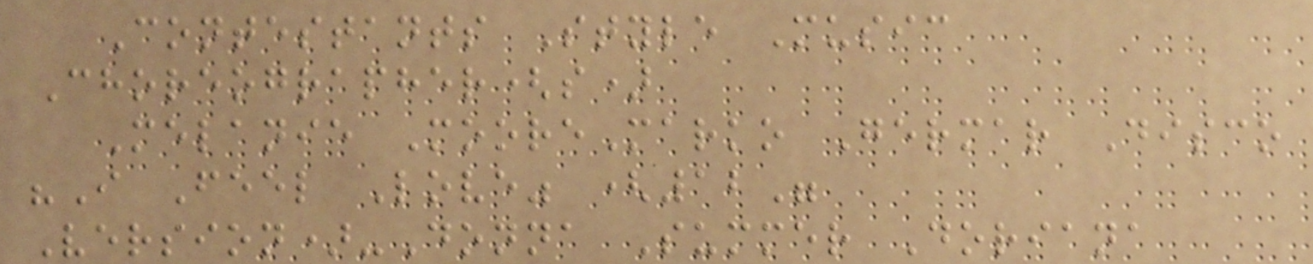Contestants Style Music
Choreographer(s)
Melanie MooreMarko Germar Disco
"I Feel Love" (12"
Version)-Donna Summer Doriana
